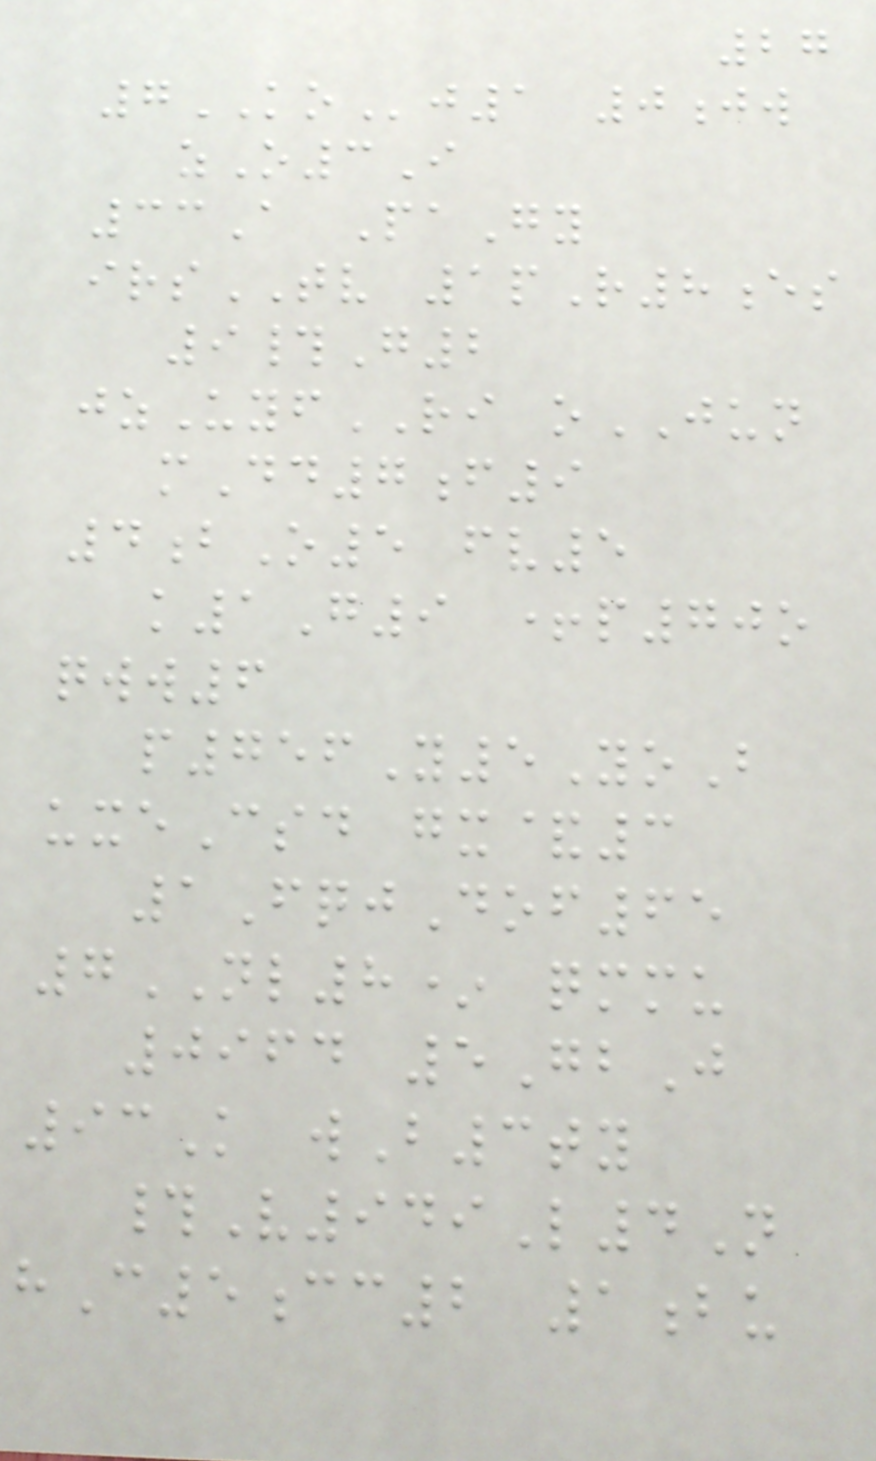27
7KOj1 0jw
zO3I
33A PaGy
irsTV 1pR8es
9#G2
jzUyfRI oJUN
mDd7f9
4bO5 fv5
k1G9 +p70o
qww6
p756Y5YoB
uxeCsd gx&3
1FqjDof65
7NL8* qmmu
0964 5GbJ
93K wB3ty
#V949L4N
hC5cc2 1bu
